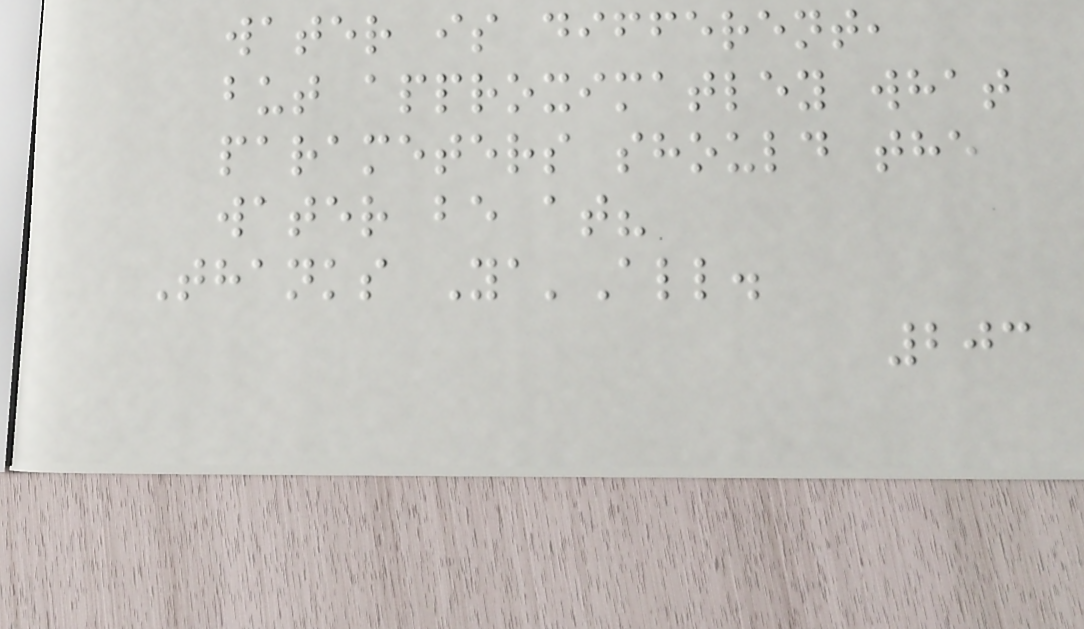water is different,
but approximatley what
parameters should the
water be at?
Thanks Ya'All.
203
